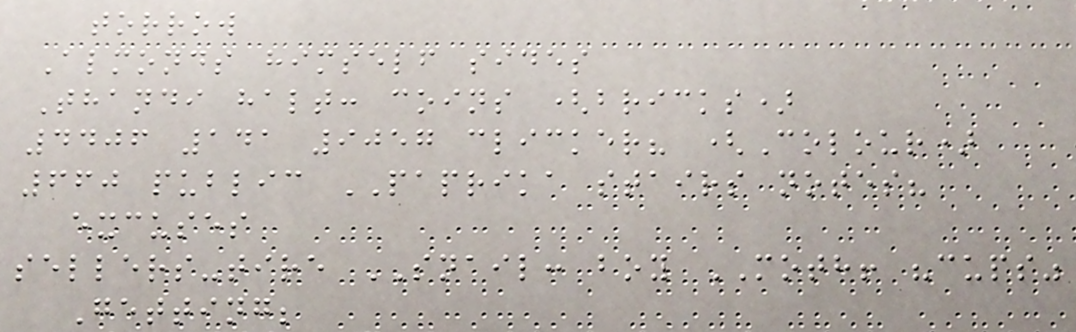torrow
Almonds himself sides
Thandi halt: coins (bricks)
4406 141 9057 clicker? (Colour)
660 public PAPRIKA stairs notes?
excuses
sellers-tire SNAIL: boy MOTH! "cups"
Getting;
